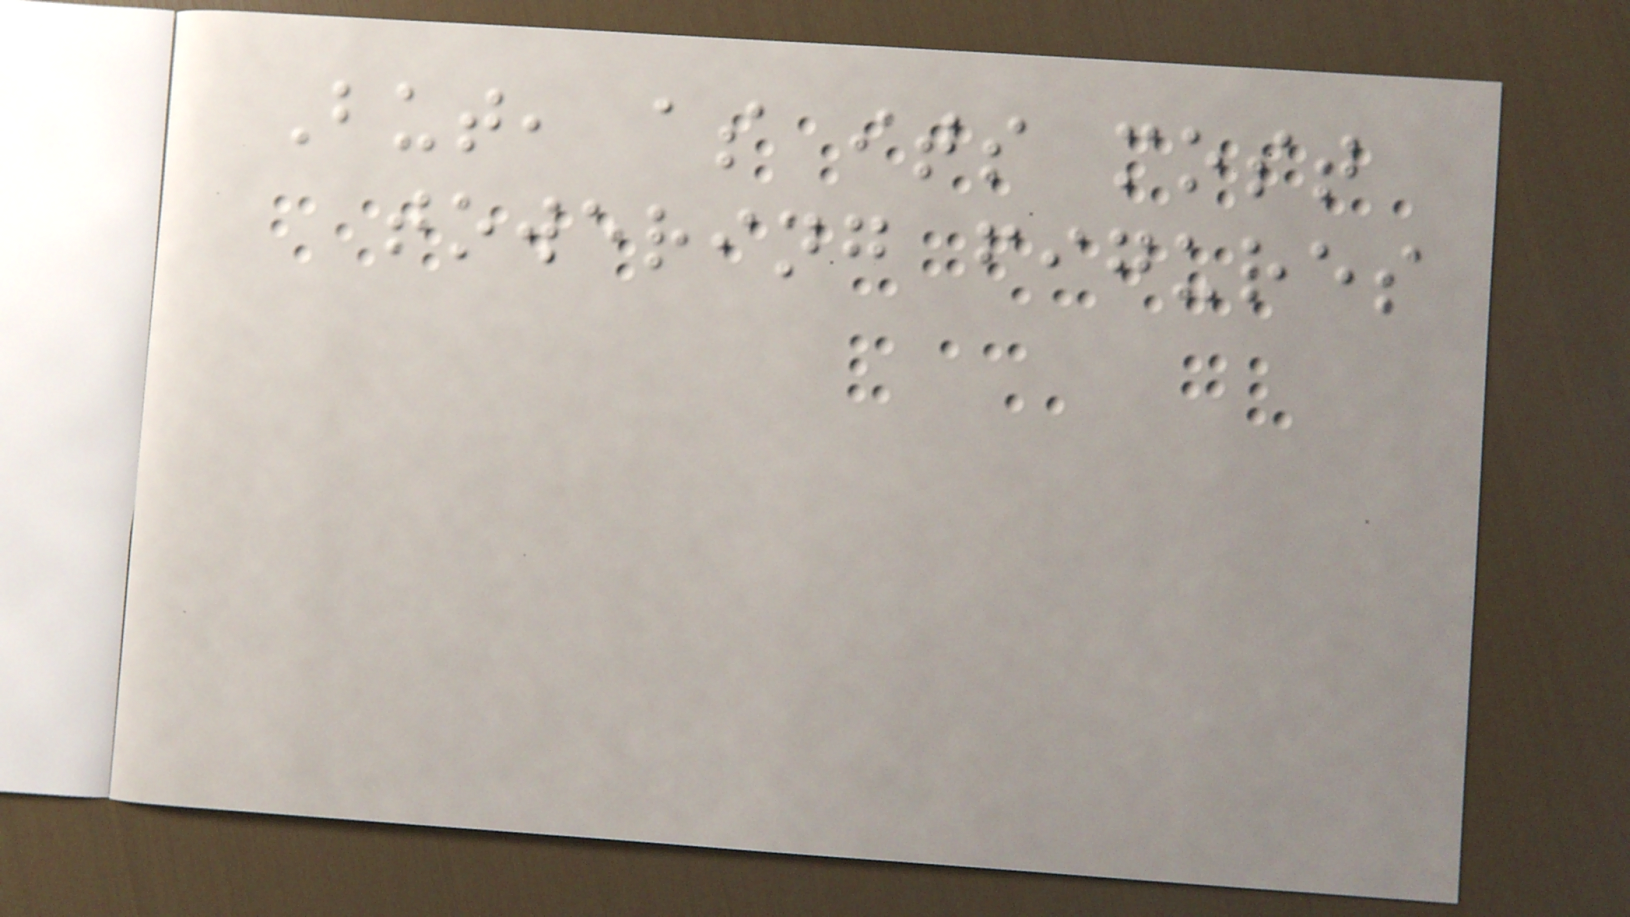But, as its most
towering figures
